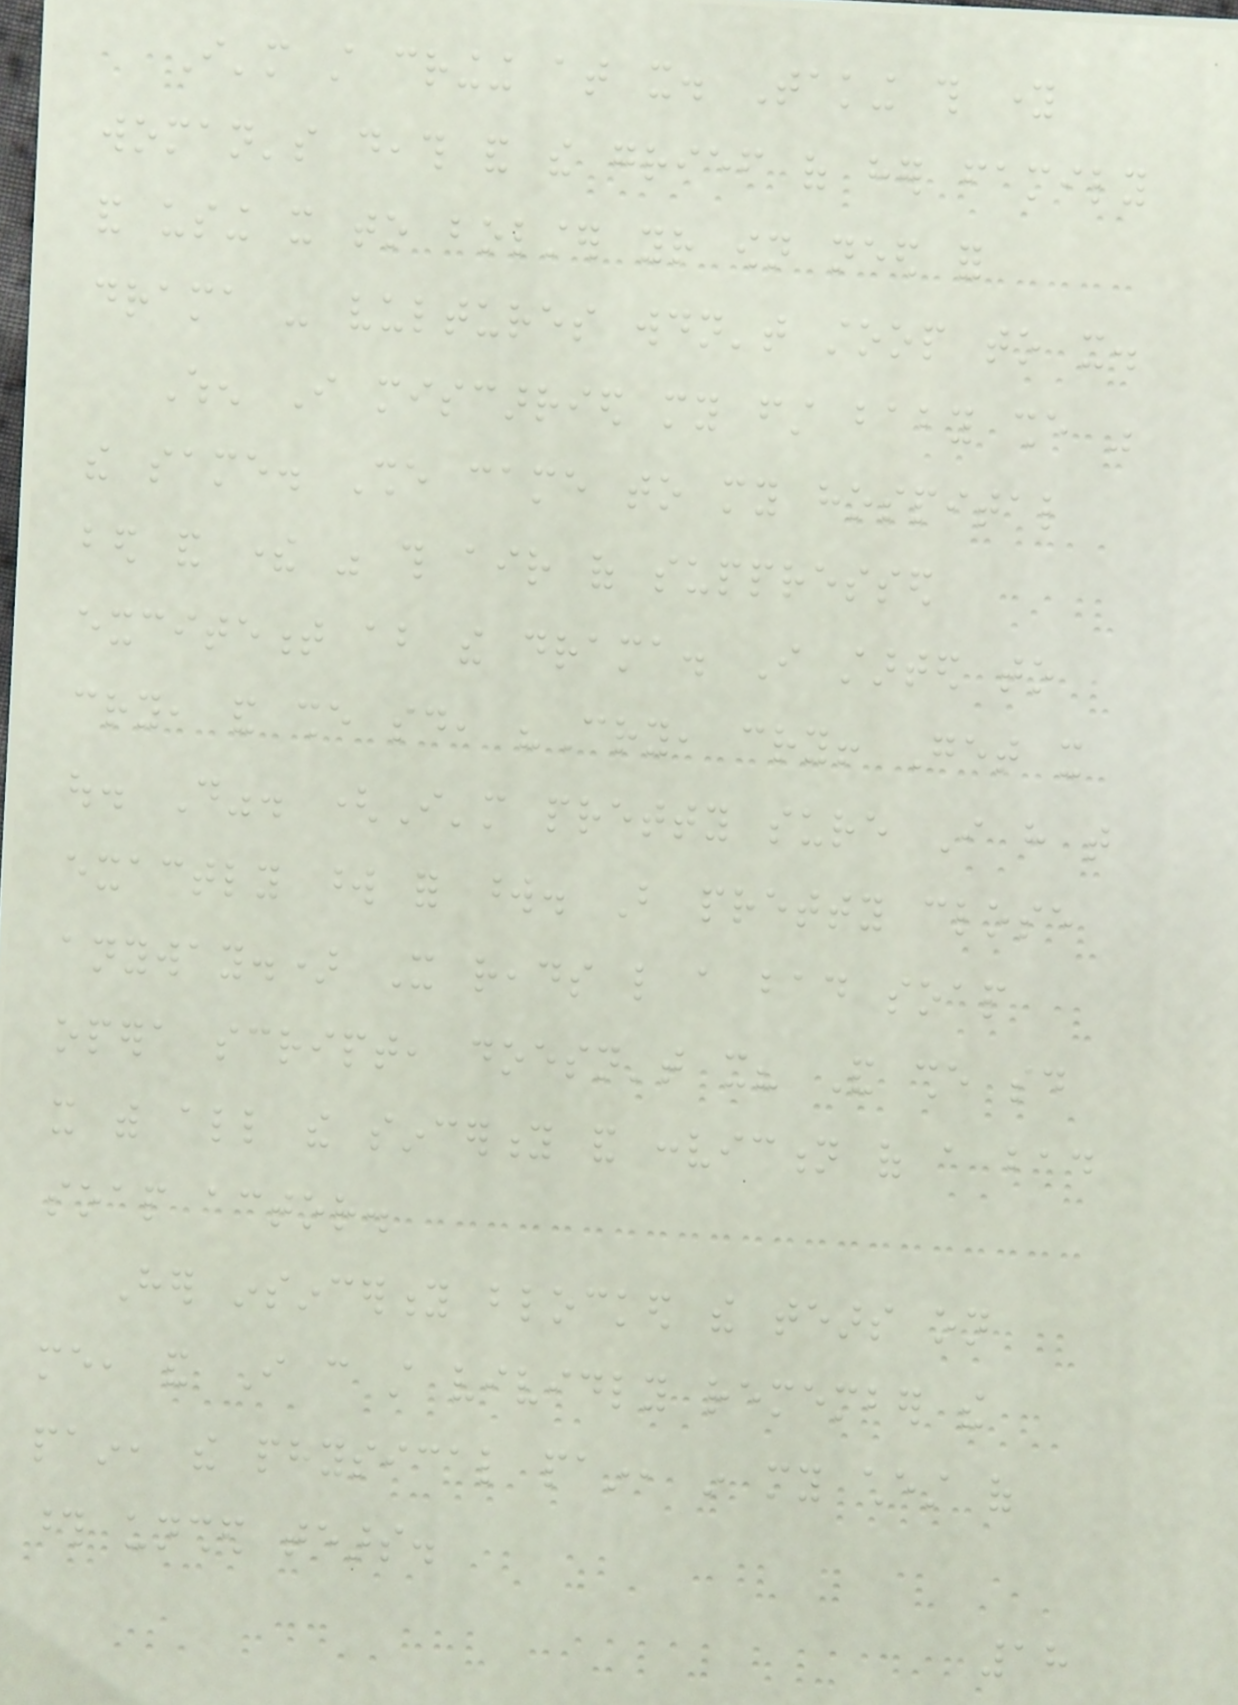I'm still cringing at it. Taking this young
woman's death and the grief of her family
and using it to bolster your own need for
drama - vultures wouldn't stoop to it.
When I miscarried my first baby she was
the same. She came to my hospital
bed and there was this air of suppressed
excitement about the drama. I started to
cry, and she said, "Cry, cry! Get it
out. Do". (I'm pretty sure I have that
exactly word for word. But pretty close
anyway.) It reads like a bad soap
opera script, doesn't it? And she said
it with all the sincerity and conviction of a bad
soap actor.
Her insincerity blocked the tears on
me, and I can still vividly remember the
pain, the physical pain, in my chest of
those unshed tears.
18
